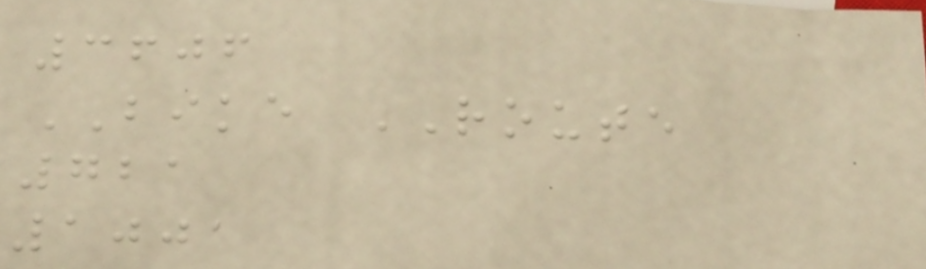3606
BIKE ROUTE
721
1001
